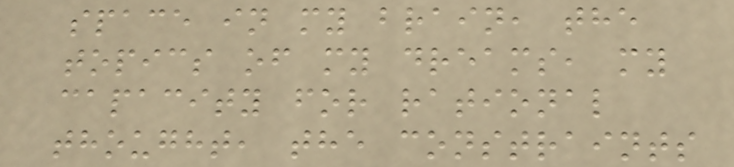space in my brain, the
topics of my dreams, my
capacity for rational
thought, the constraints
